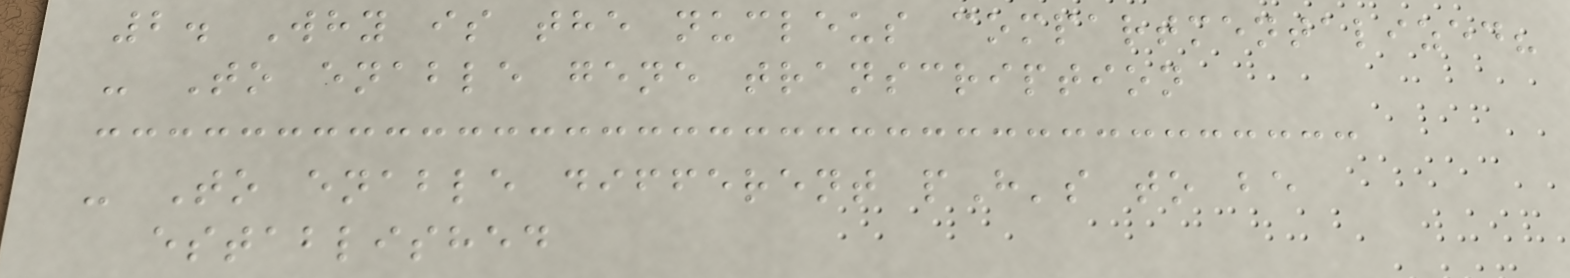2. Why is the nucleus compartmentalized?
- To enable gene transcription
- To enable different pH's to be
established
